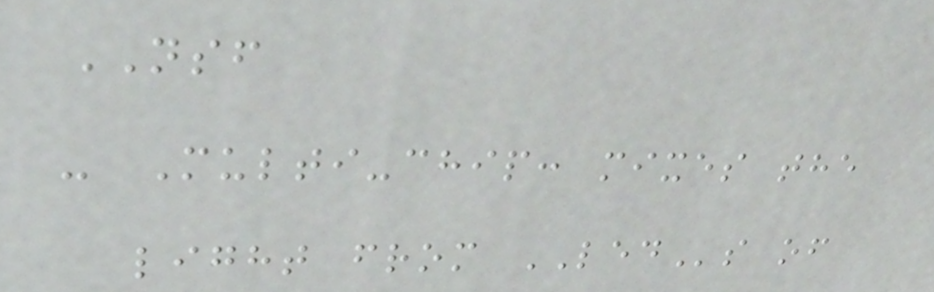NSF
- Multi-chip: mixes the
light from LEDs of
